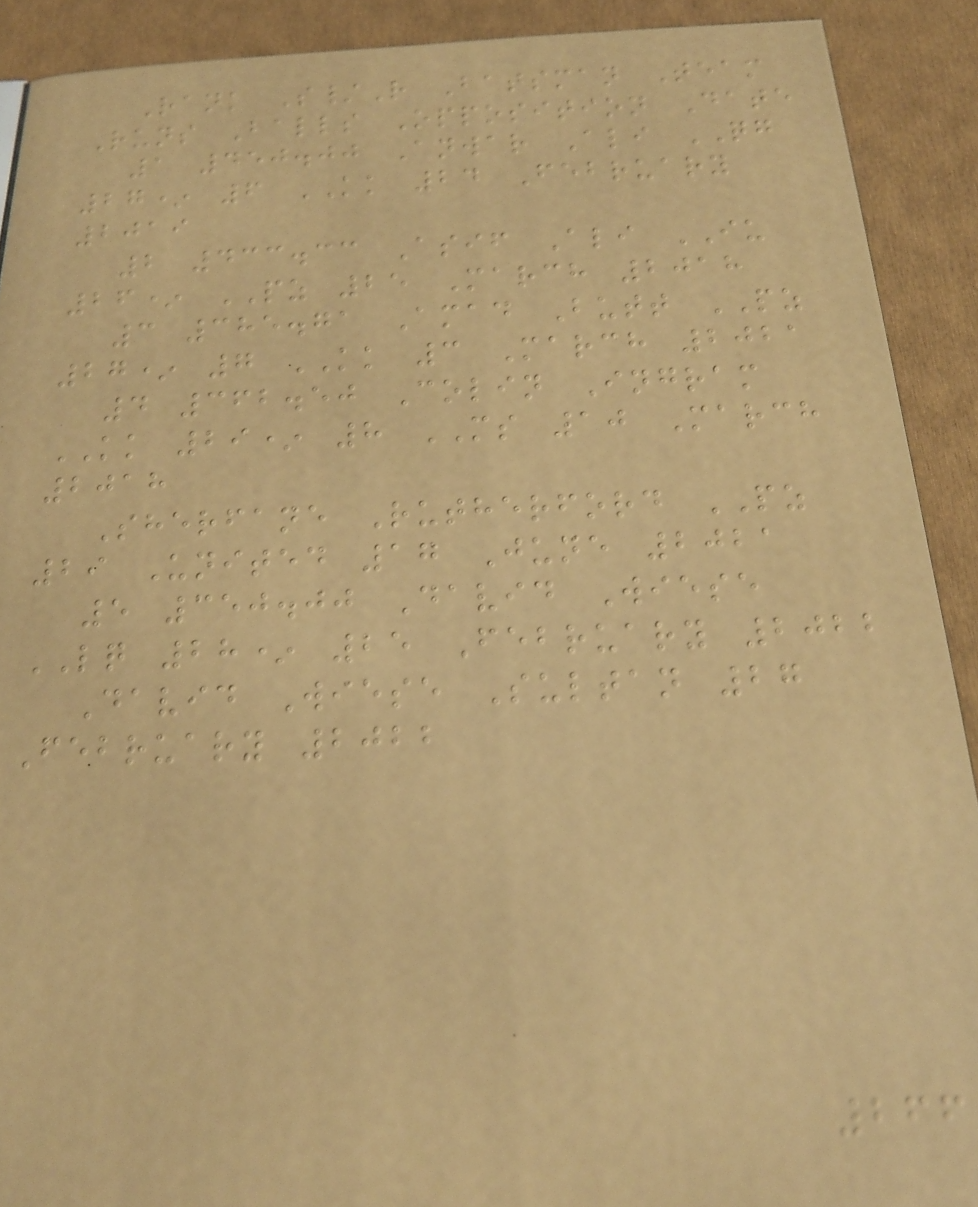Rank S/R Batsman Team
Runs Balls Opposition Date
1 450.00 Anwar Ali QG
27* 6 KK 24 February
2019
2 433.33 Asif Ali IU
26* PZ 25 March 2018
3 385.71 Amad Butt PZ
27* 7 KK 3 March 2021
4 362.50 Colin Ingram
KK 29* 8 MS 10 March
2018
Sherfane Rutherford PZ
29 United 17 June 2021
5 350.00 David Wiese
LQ 28* 25 February 2022
David Wiese Sultan 27
February 2022
266
